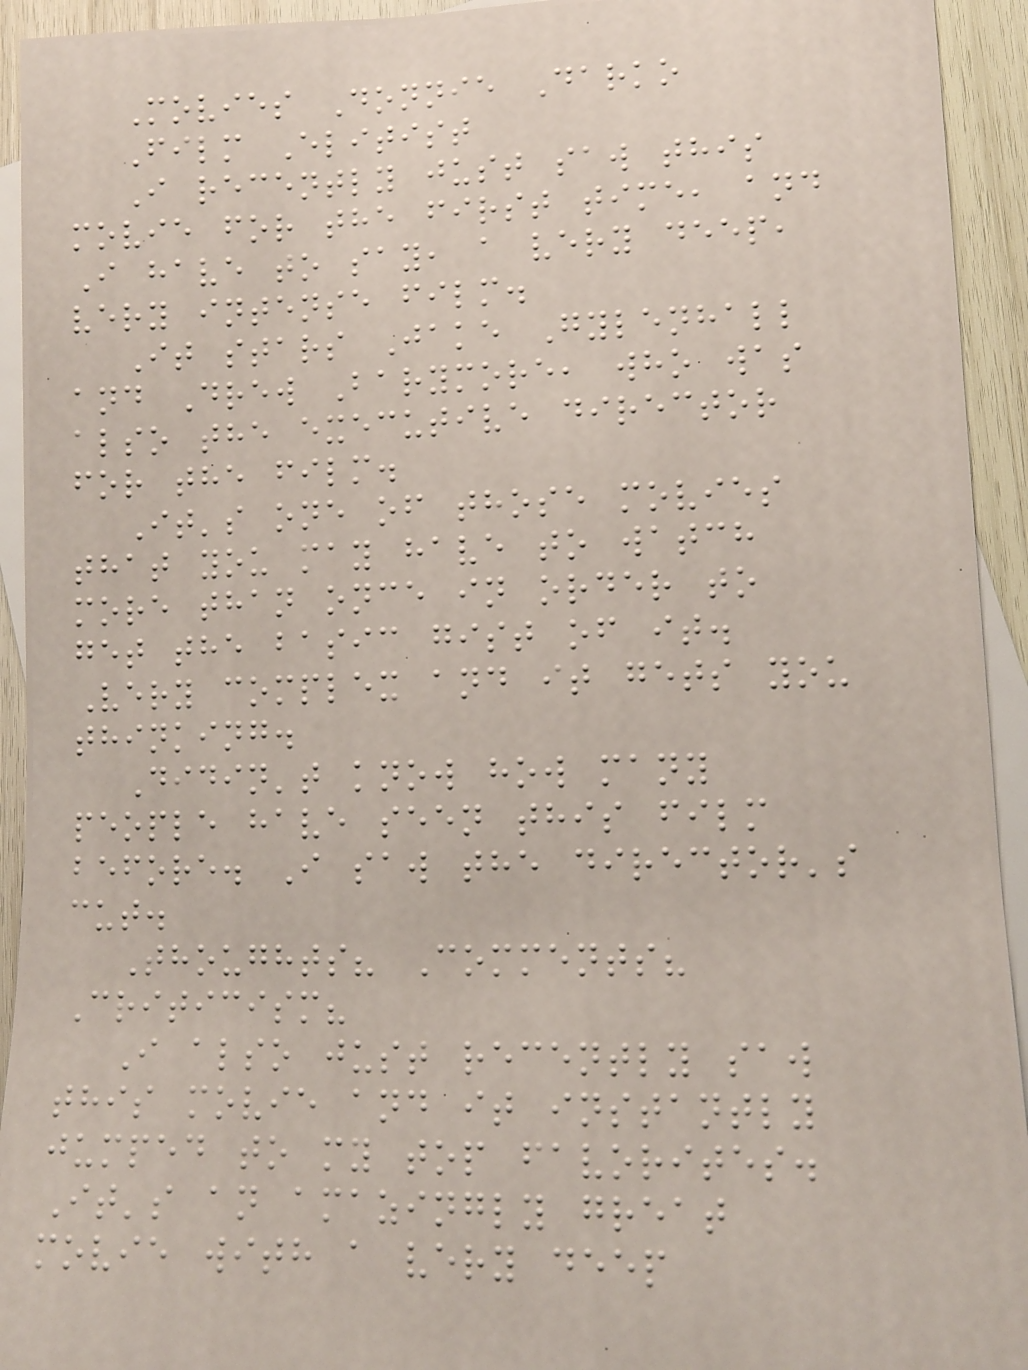Movies Donnie Darko
Film Elitist
I recently just saw this
movie for the first time, and
I have to say, a very deep,
very intense film.
It stars Jake Gylenhall
and Drew Barymore, who was
also the executive director
for the film.
It's one of those movies
that you may have to watch
more than once in order to
get the basic gist of it.
Very complex and it gets you
thinking.
Didin't know how many
people have seen this film
before. I saw the director's
cut.
Thoughts? Comments?
Criticism?
I also just recently saw
this movie and it instantly
jumped to my top favorites.
It's an amazingly great
movie with a very deep
